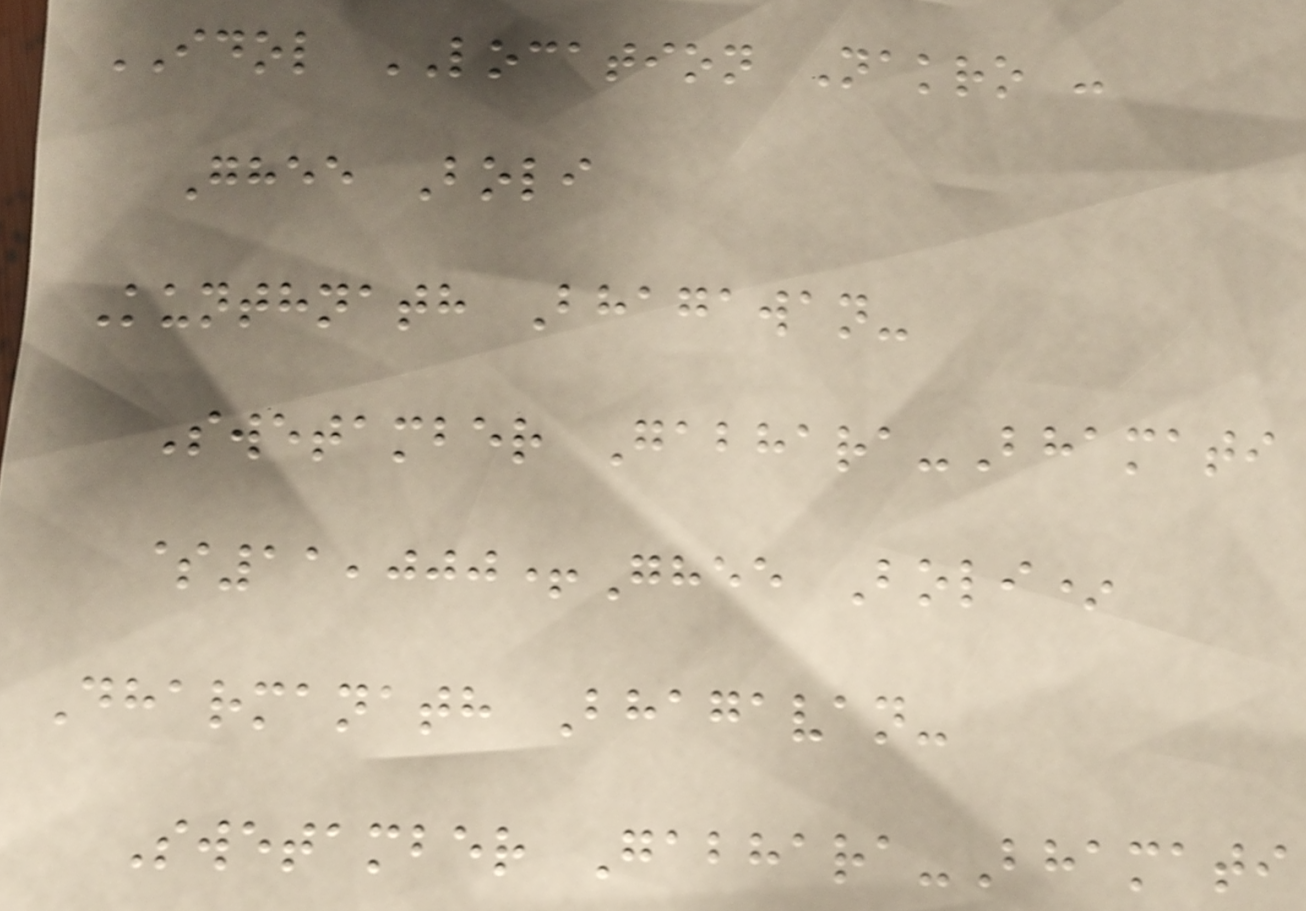IDOL LOCATION Nakro -
Ghee Boli
Kunthnath Bhagawan-
Swetamber Gabhara-Bhamati
$11,000+Ghee Boli*
Dharmanath Bhagavan-
Swetamber Gabhara-Bhamati
